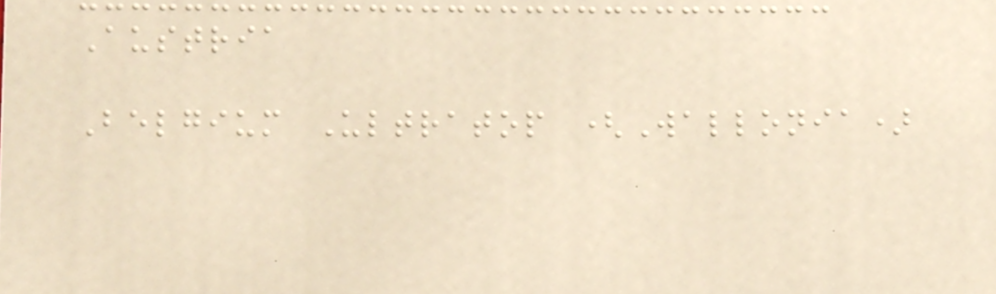Austria
Belgium Ultratop (Wallonia)
